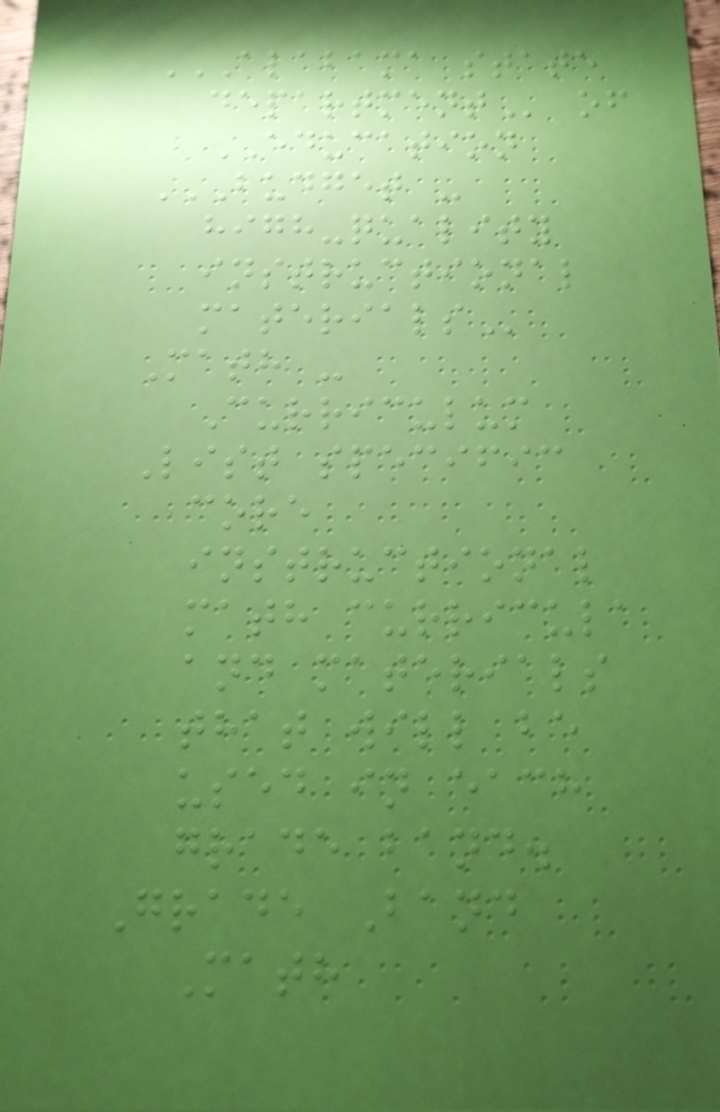ALABAMA STATE
DEPARTMENT of
EDUCATION
BUDGET -
HIGH-QUALITY
INSTRUCTIONAL
MATERIALS
Math -
Curriculum
List specific
core
instructional
math curricula
and materials
that will be
used in each
grade band.
Grade Band
Math
